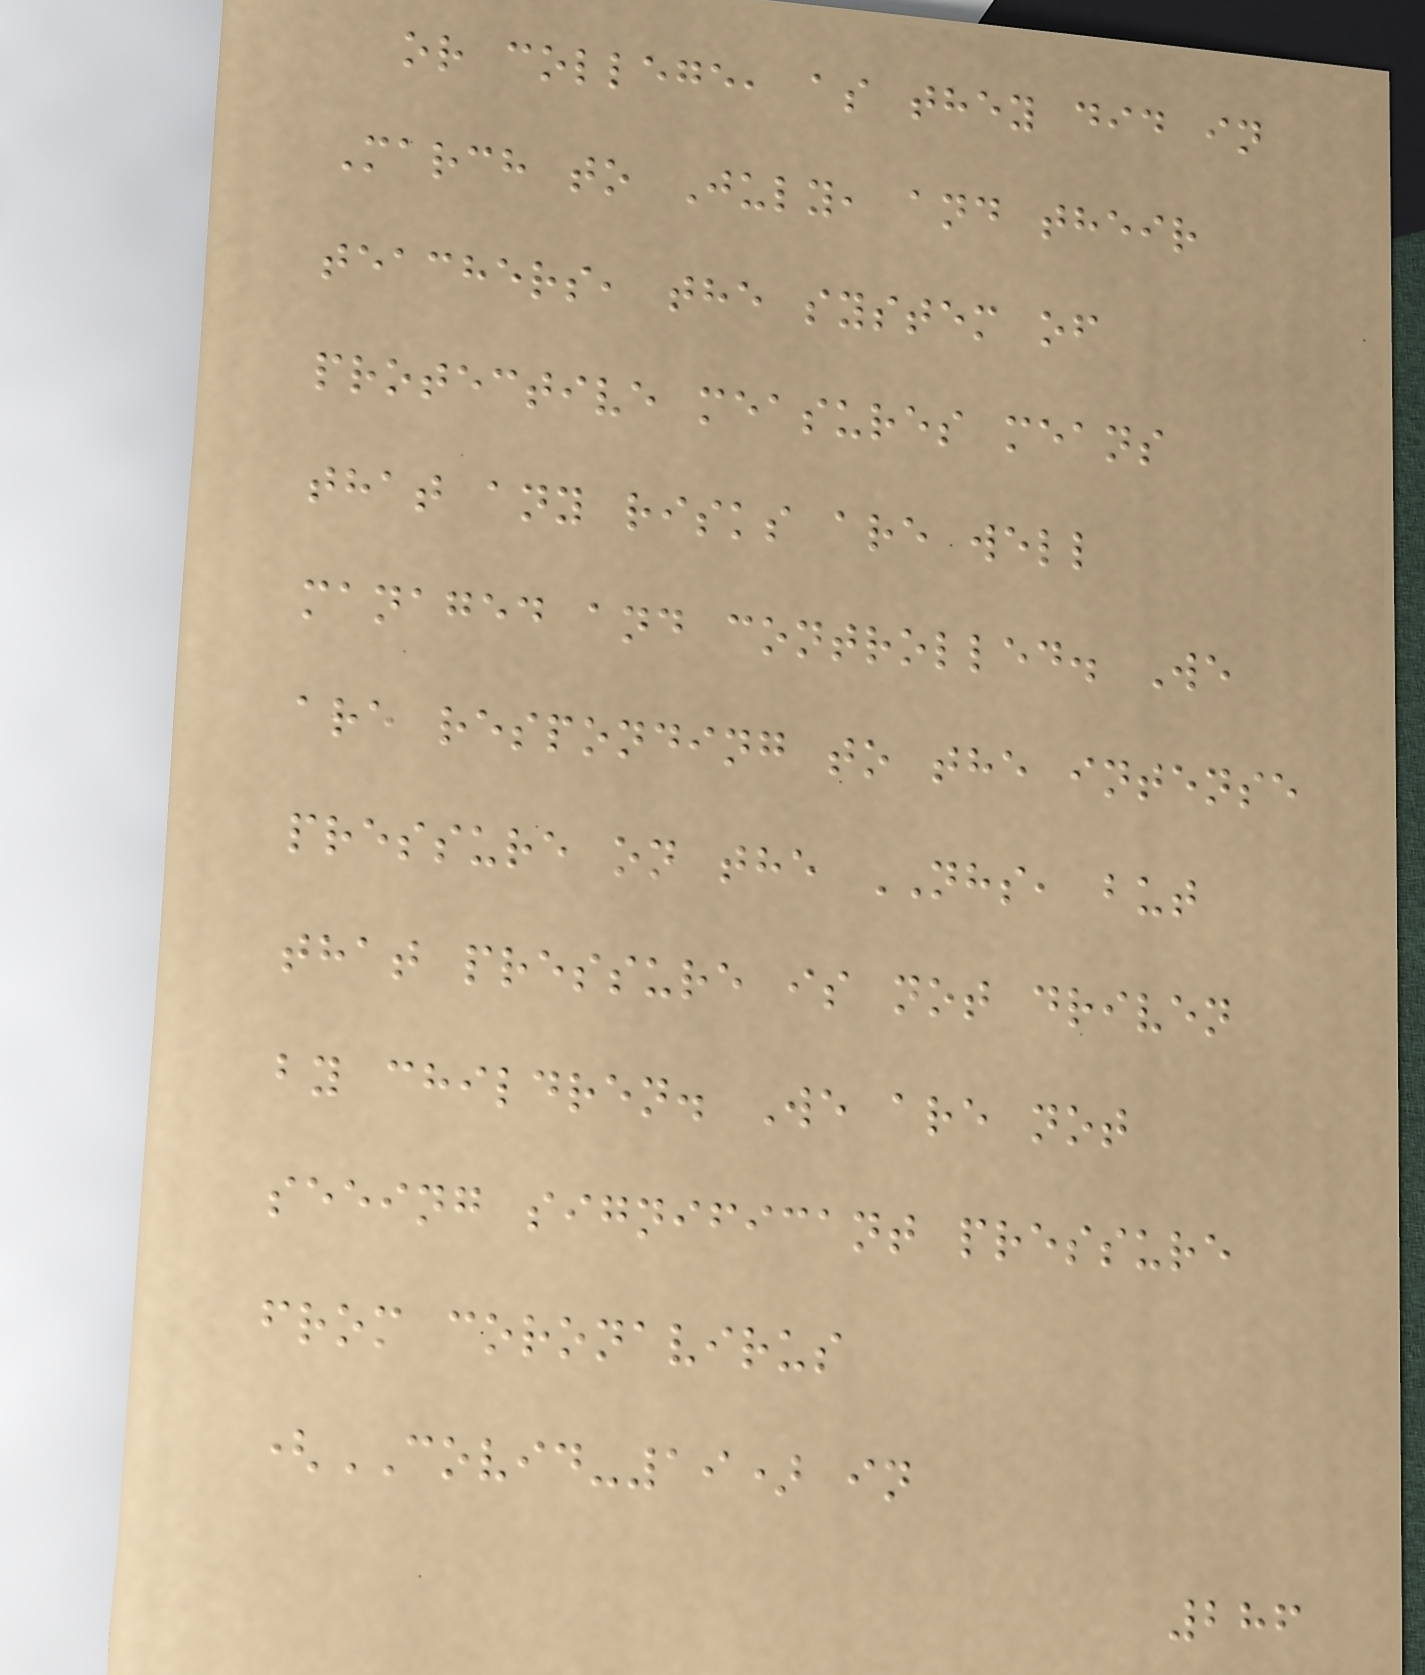or college, as they did in
March to July, and their
teachers, the system of
protective measures means
that any risks are well
managed and controlled. We
are responding to the intense
pressure on the NHS, but
that pressure is not driven
by children. We are not
seeing significant pressure
from coronavirus
(COVID-19) in
286
